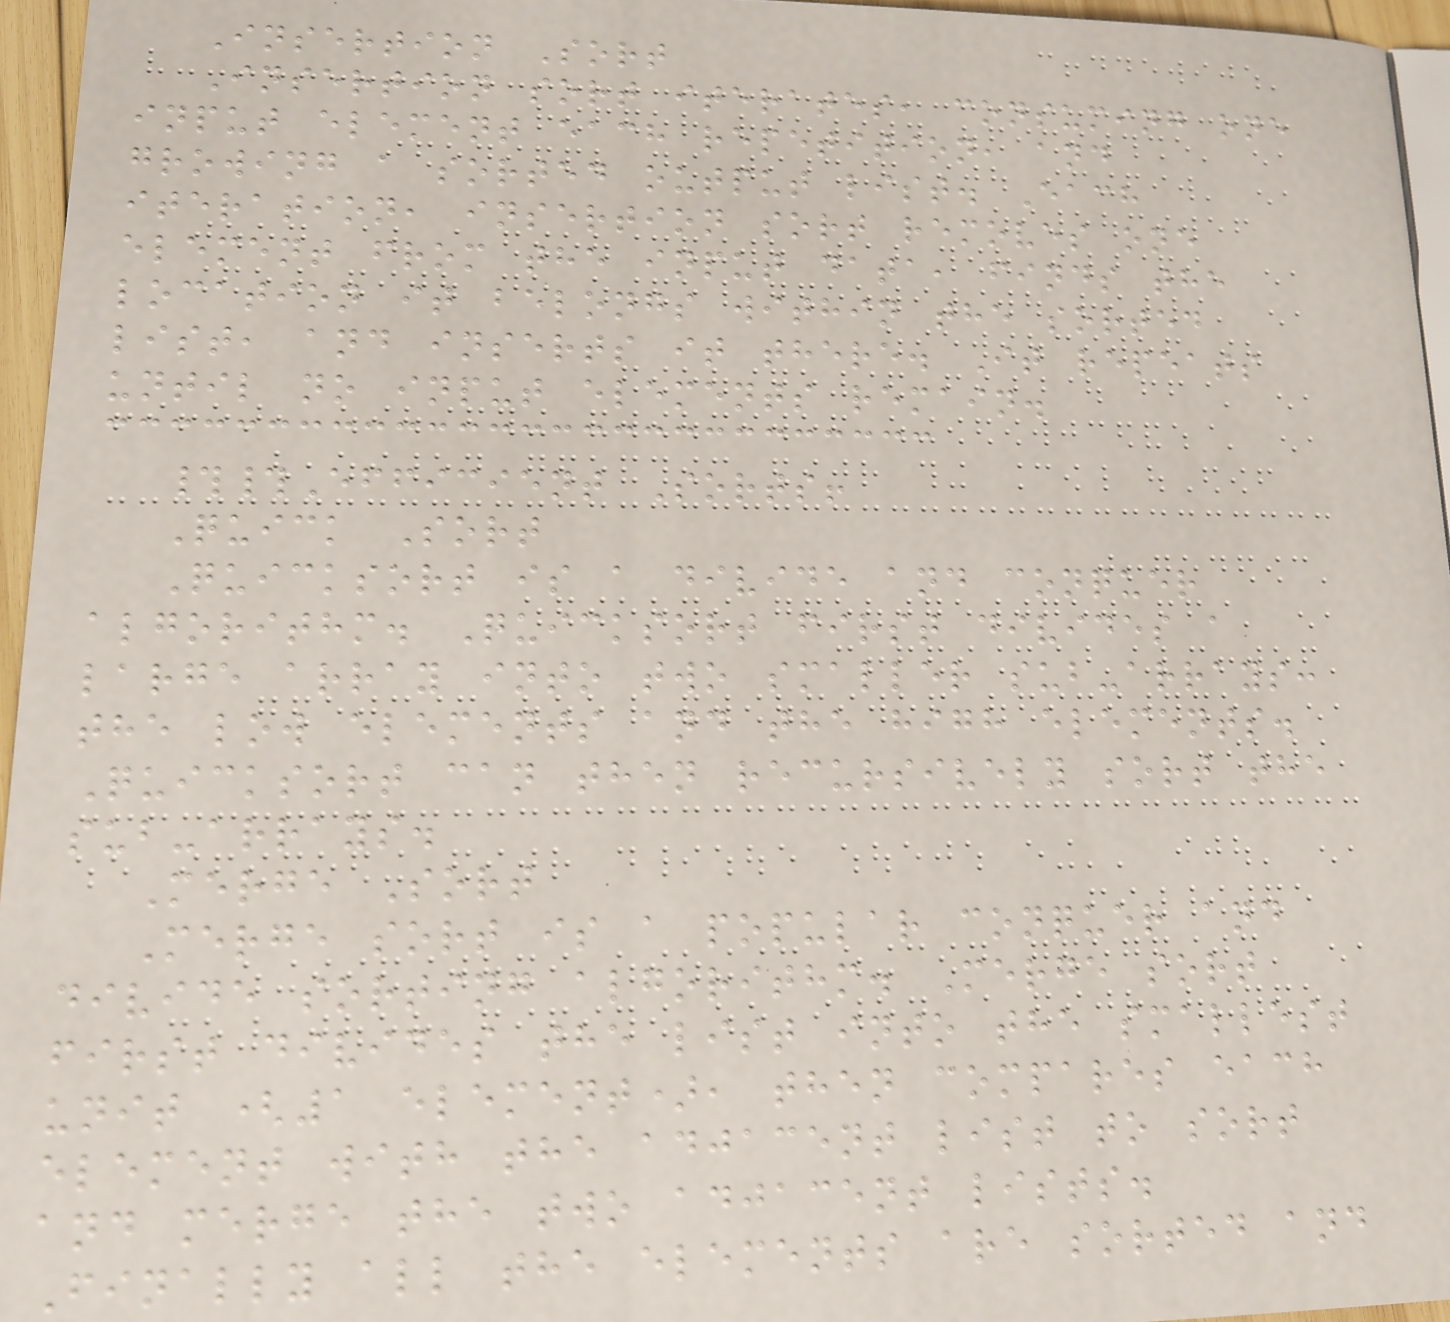Insertion Sort
Insertion sort iterates, consuming one
input element each repetition, and
growing a sorted output list. Each
iteration, insertion sort removes one
element from the input data, finds the
location it belongs within the sorted
list, and inserts it there. It repeats
until no input elements remain.
##Efficient Sorts!
Quick Sort
Quicksort is a divide and conquer
algorithm. Quicksort first divides a
large array into two smaller sub-arrays:
the low elements and the high elements.
Quicksort can then recursively sort the
sub-arrays.
Merge Sort
Merge sort is a popular conquer and
divide sorting algorithm. Merge sort
first divides the list into the smallest
unit (1 element), then compares each
element with the adjacent list to sort
and merge the two adjacent lists.
Finally all the elements are sorted and
